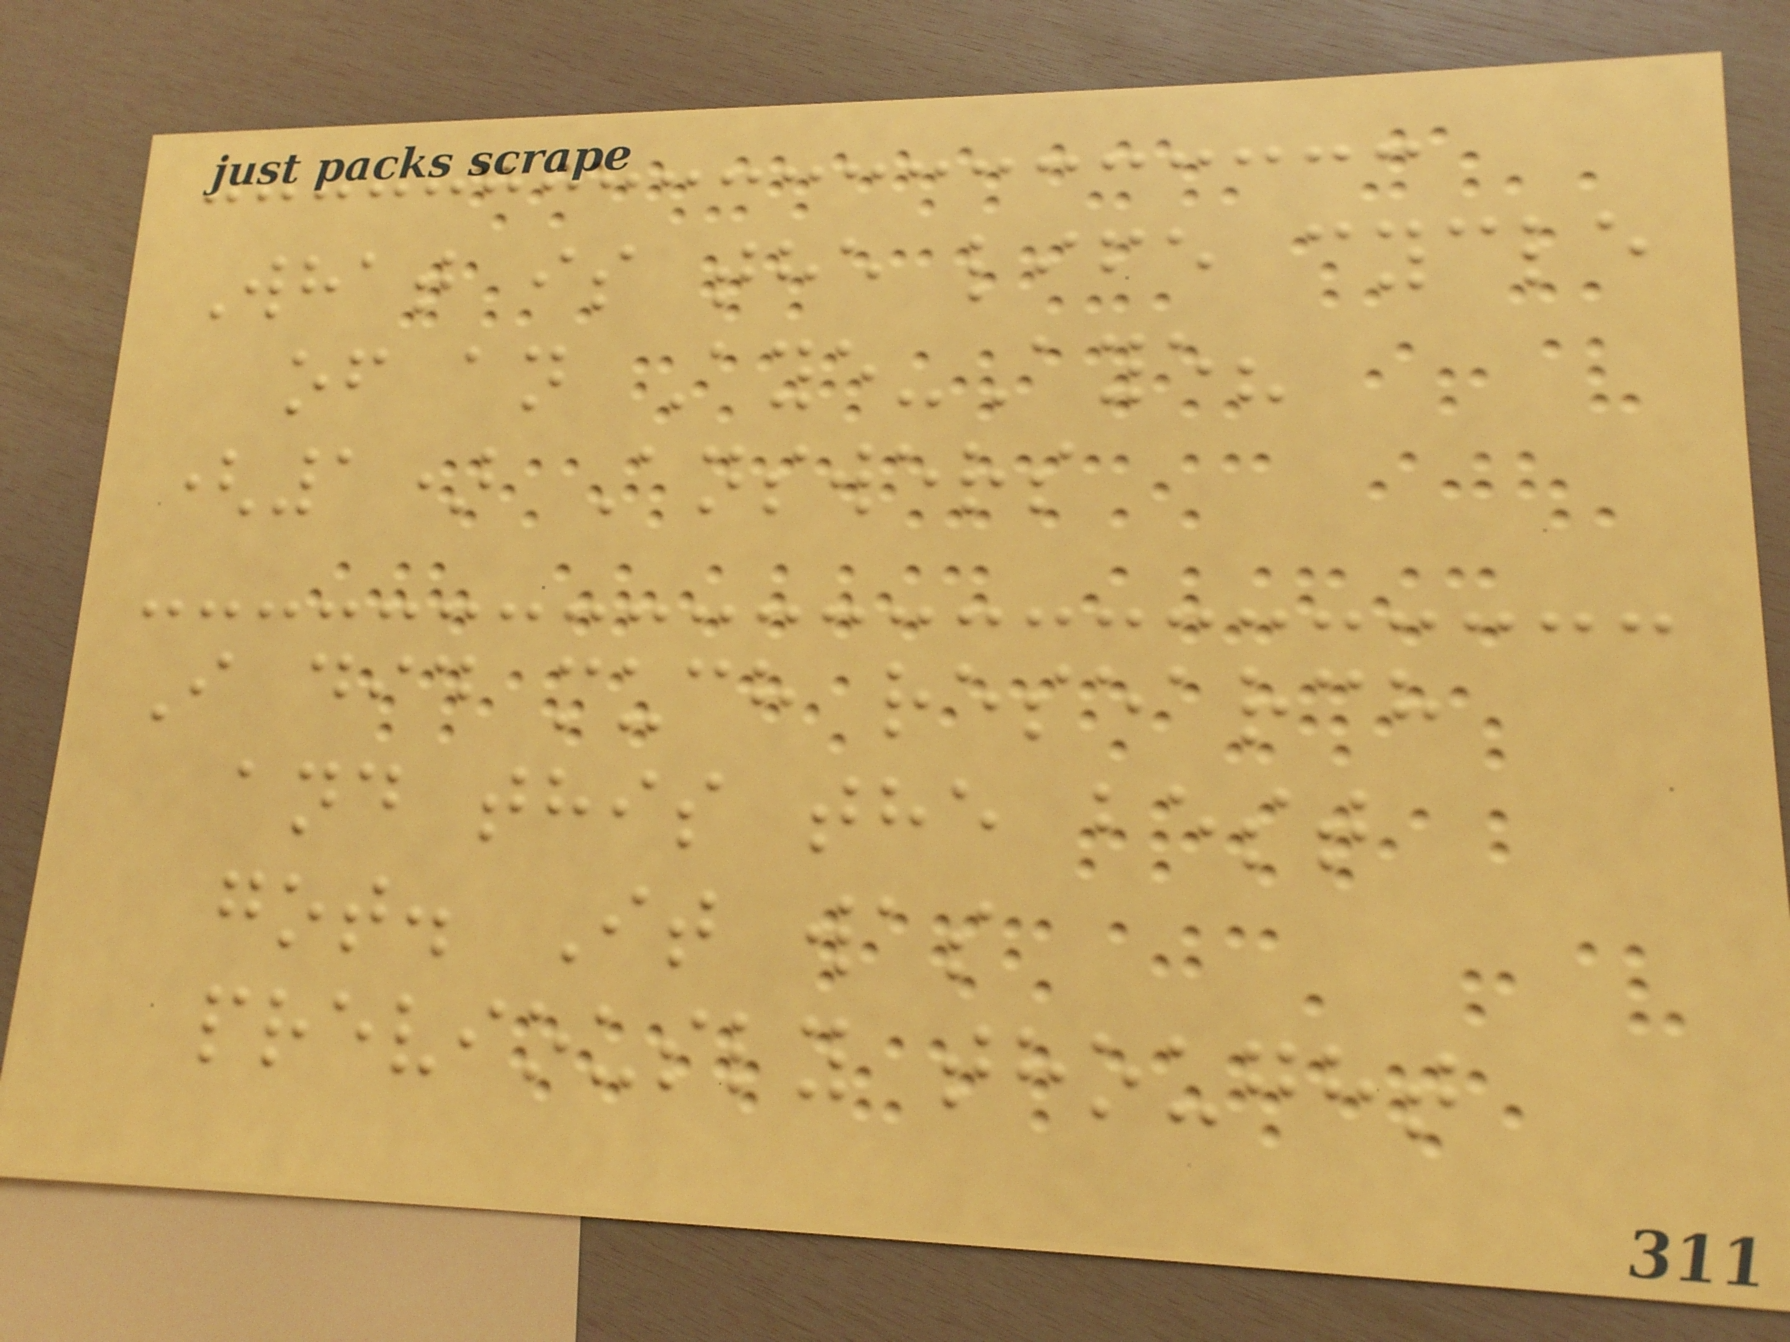What is the life cycle
of an Aye-Aye?
(1) Answers
I did much research
and this the best
got. It was
previously thought
